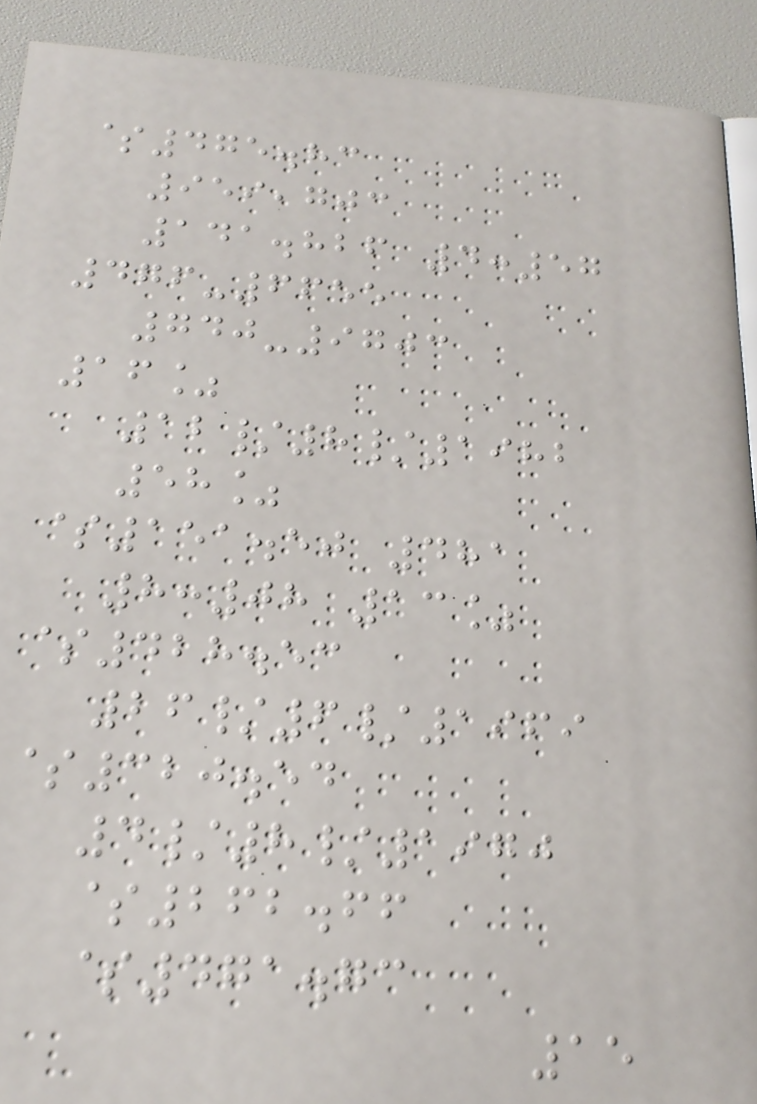$475.83
959,703
141.826 4:57
476-6655
740-9703
16%
12/8/1982
58%
$151.50 481
8:08 13%
$428.53
26/6/1969
$320.54
4/8/1970
$262.66
$471.73
15
